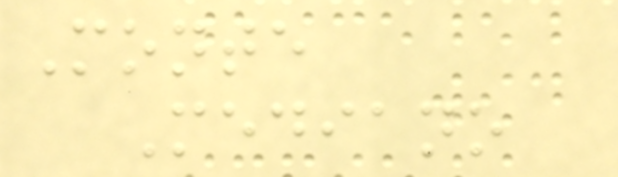Monte
Mediano
